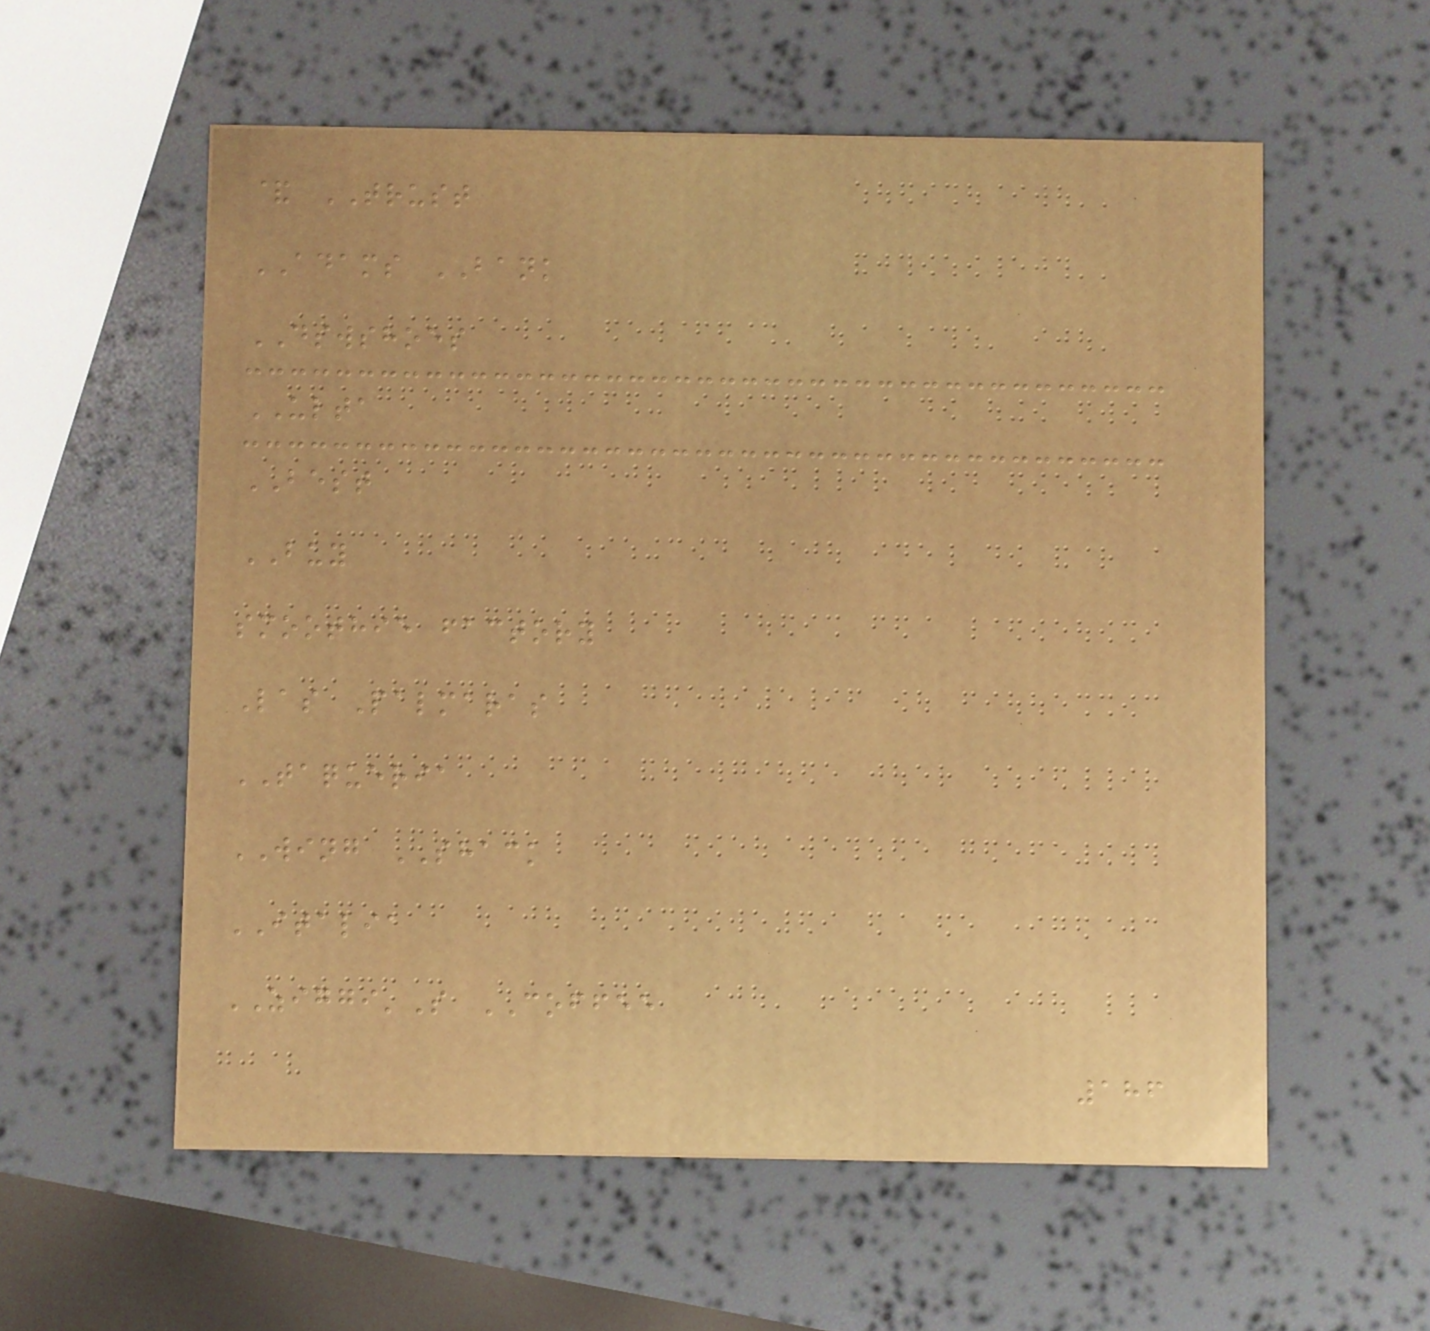& TRUST
ADAMS BANK
DSWSHOES
ULTA
BEST
BUY
smoothie factory
Las Palmaras
TAQUERIA
WING SHACK
ITALIA
ZIGGI'S COFFEE
186
